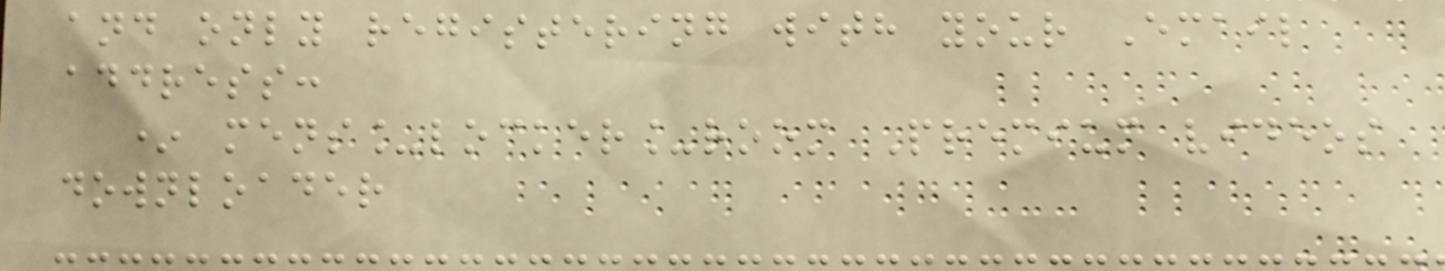and only registering with your Email
address:
* mens_locker_room Premium videos
downloader
